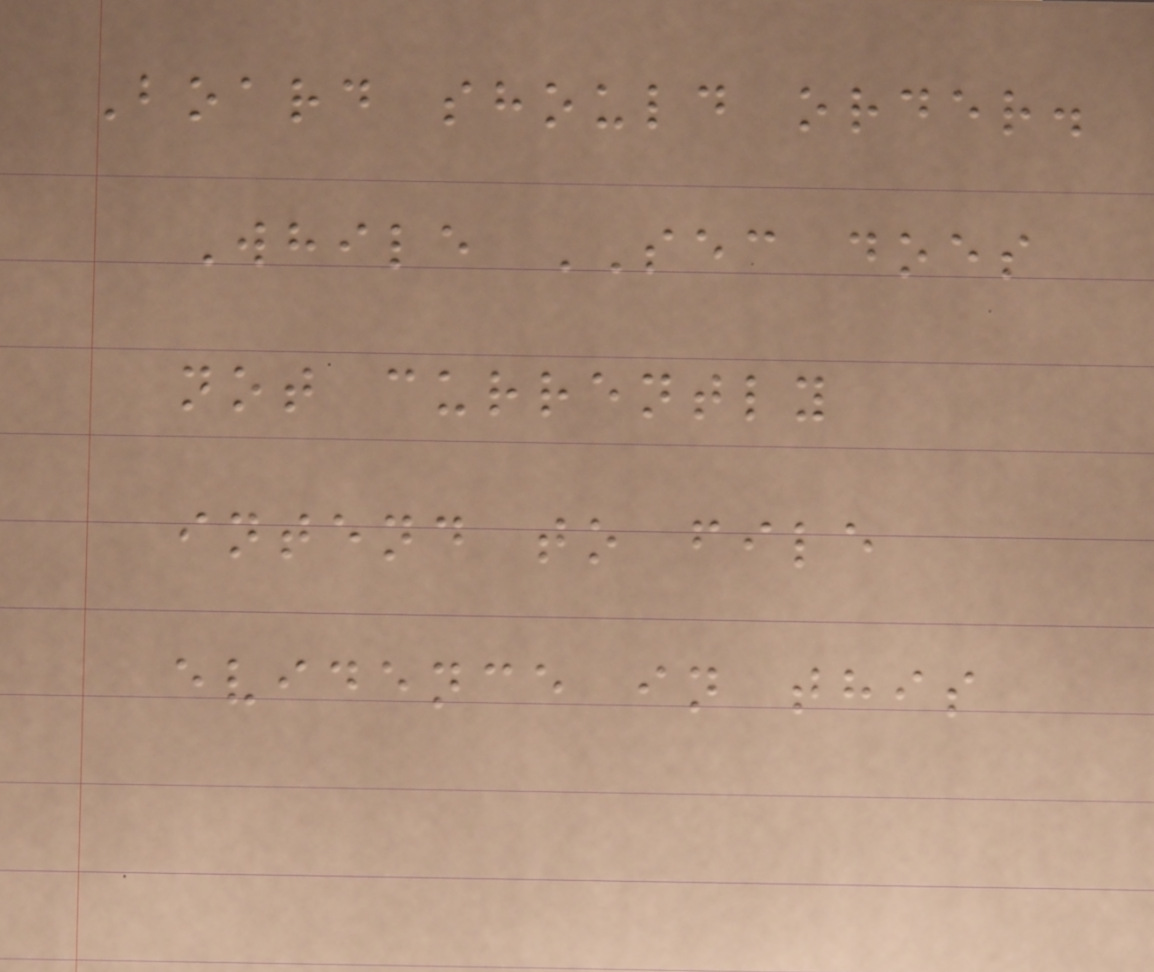Board should order.
While SEC does
not currently
intend to file
evidence in this
